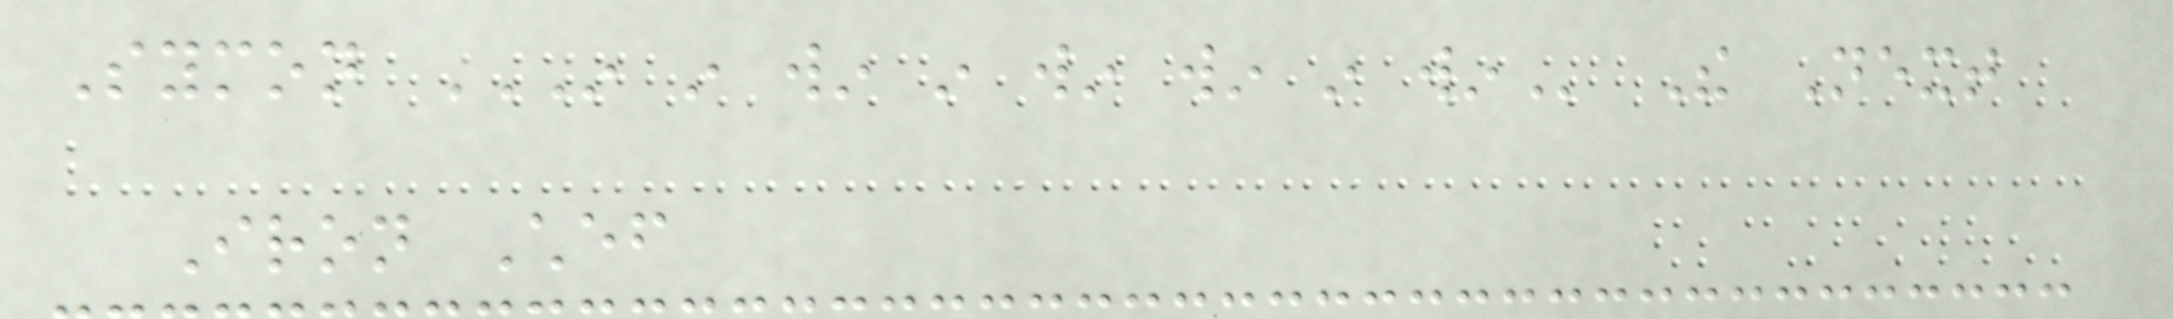Symon IN IN WIN IN WIN WIN IN WIN The Next
Iron Chef
